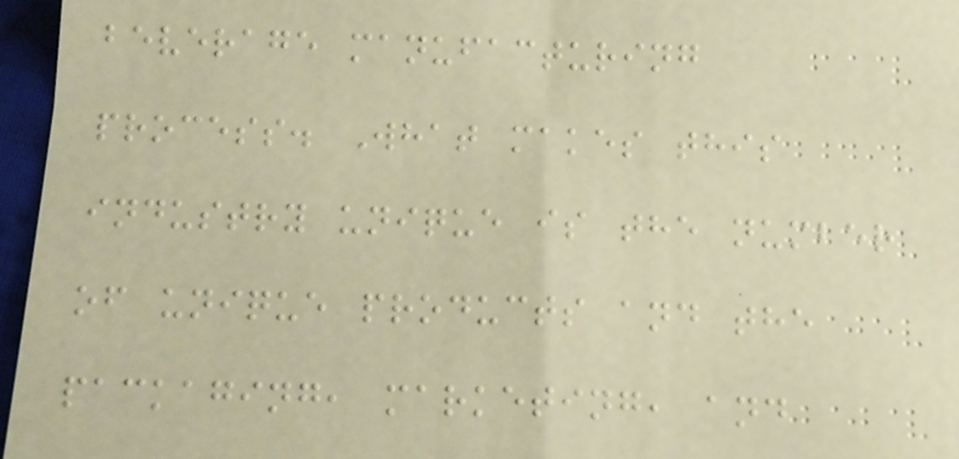beverage manufacturing
process. What makes this
industry unique is the number
of unique products and the
packaging, marketing, and
